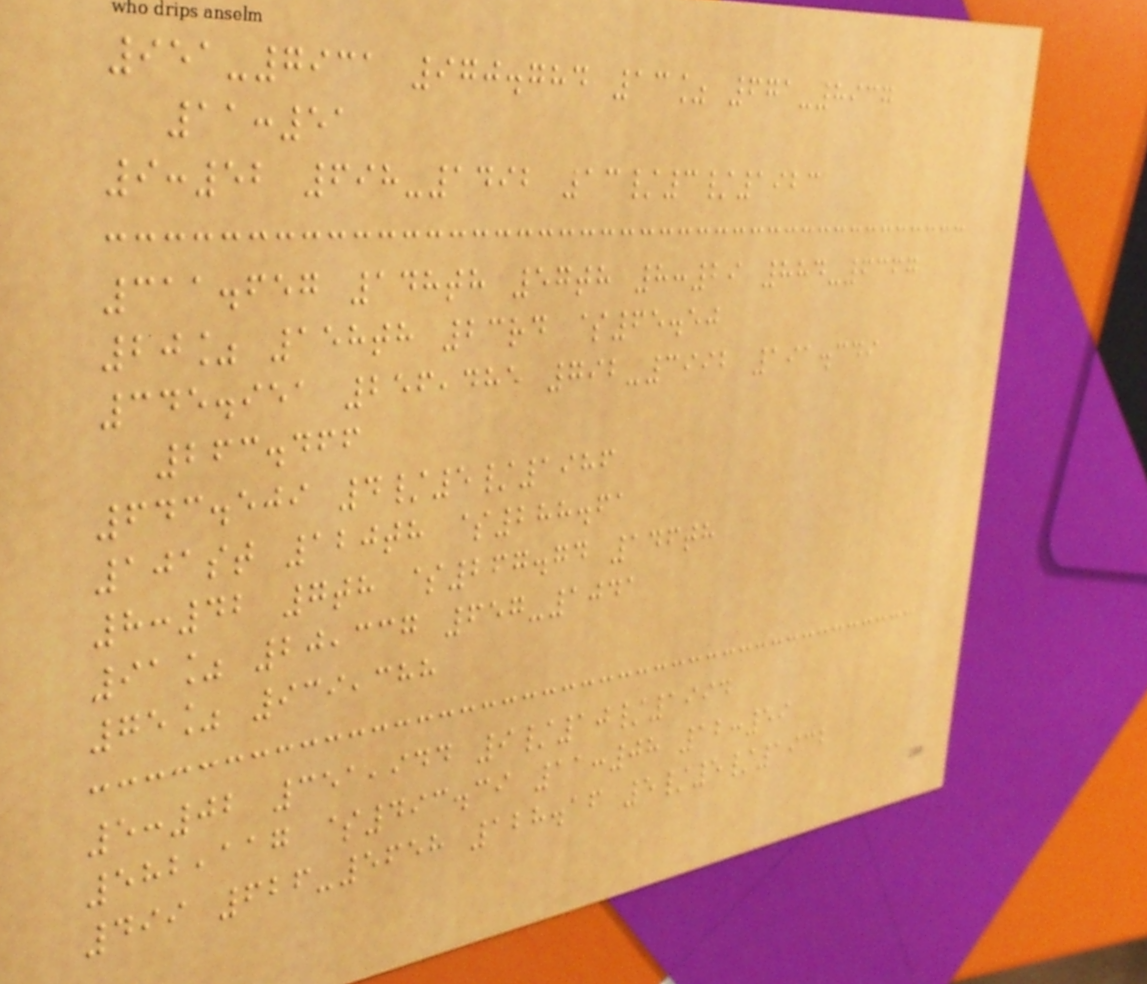951-7931 970.784 13% 671-8937
11:51
9:52 698-1492 13/3/1923
311.657 148th 57th 8:29 884-6367
20% 158th 23rd $65.50
345.951 256,485 792-3992 191.349
263.466
643.509 4/5/1986
101st 120th $288.61
8:42 7th $267.74 146th
91% 20,337 657-1041
75% 939,388
5:02 351,944 9/10/1994
582,117 $493.39 11:08 12:59
499 626-5658 128.16 5/5/1932
